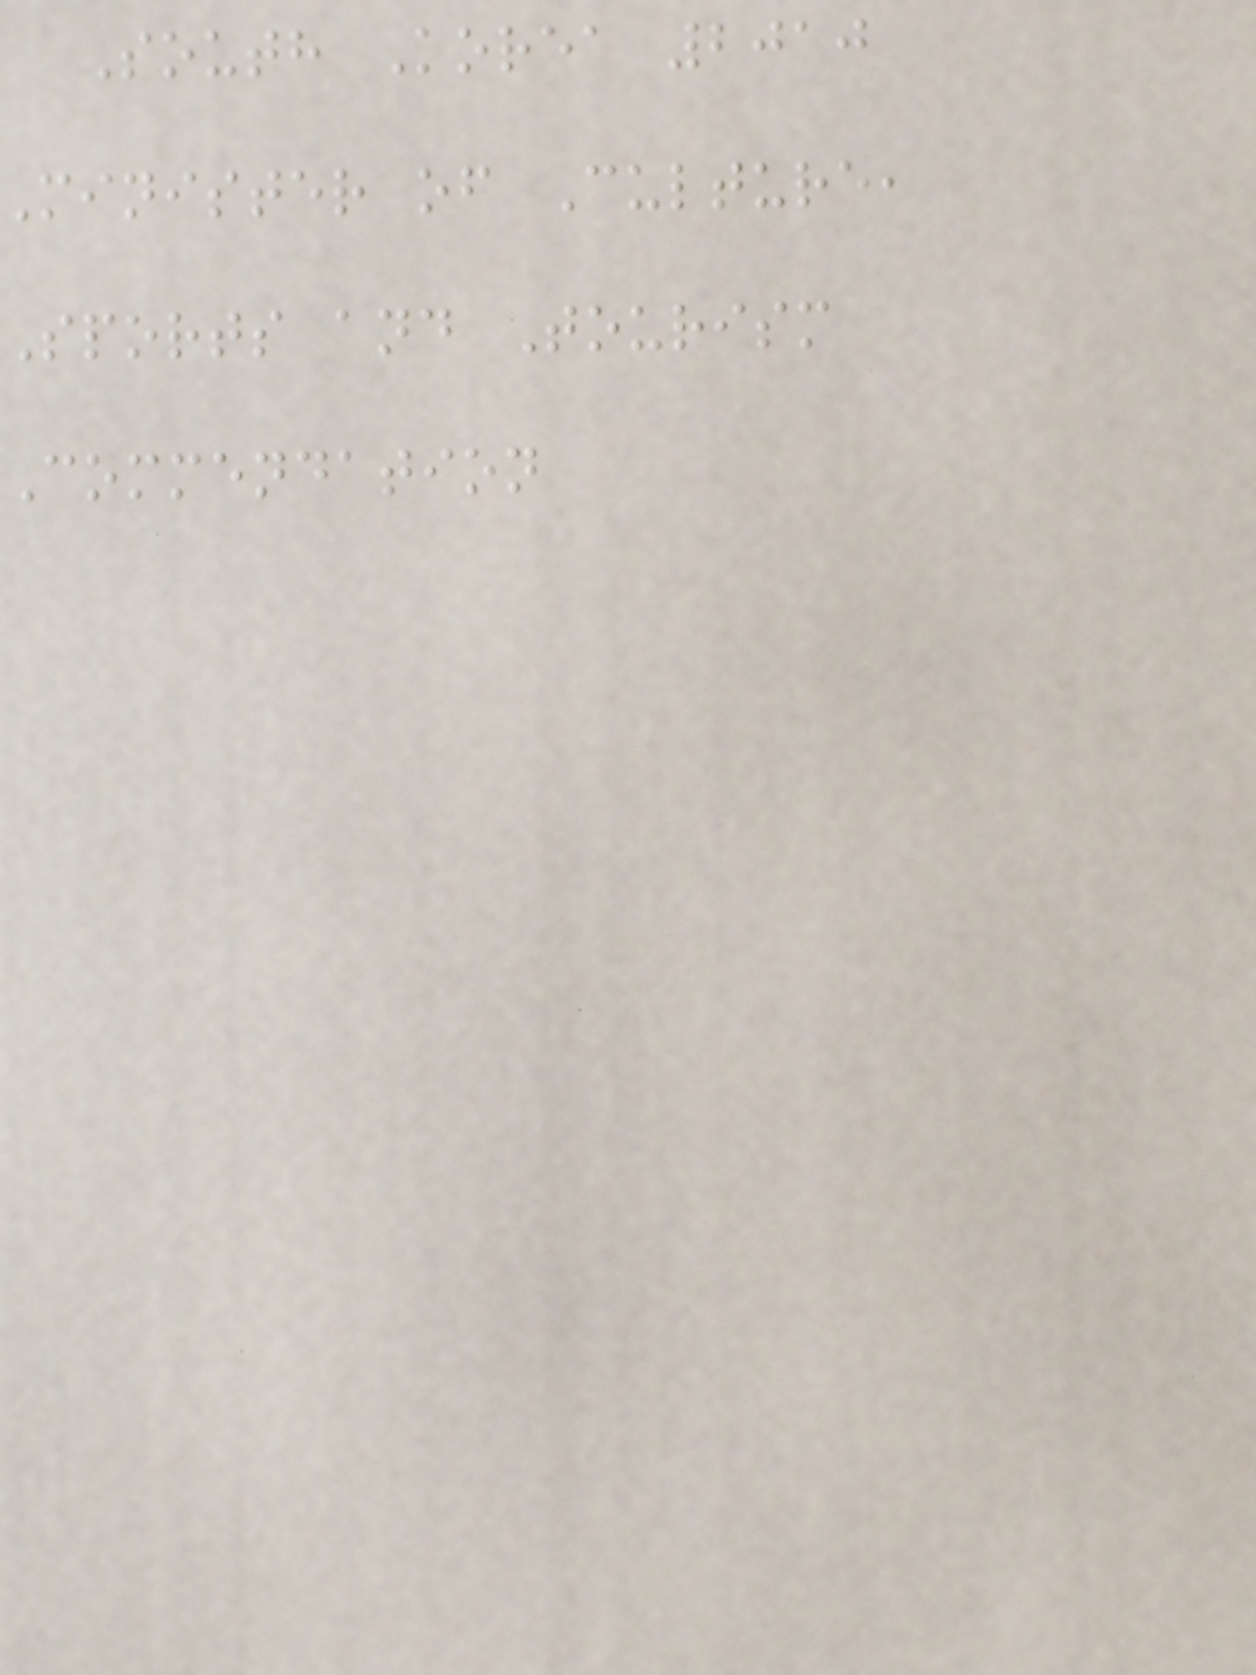South Korea 2010
minister of Culture,
sports and Tourism
Commendation
